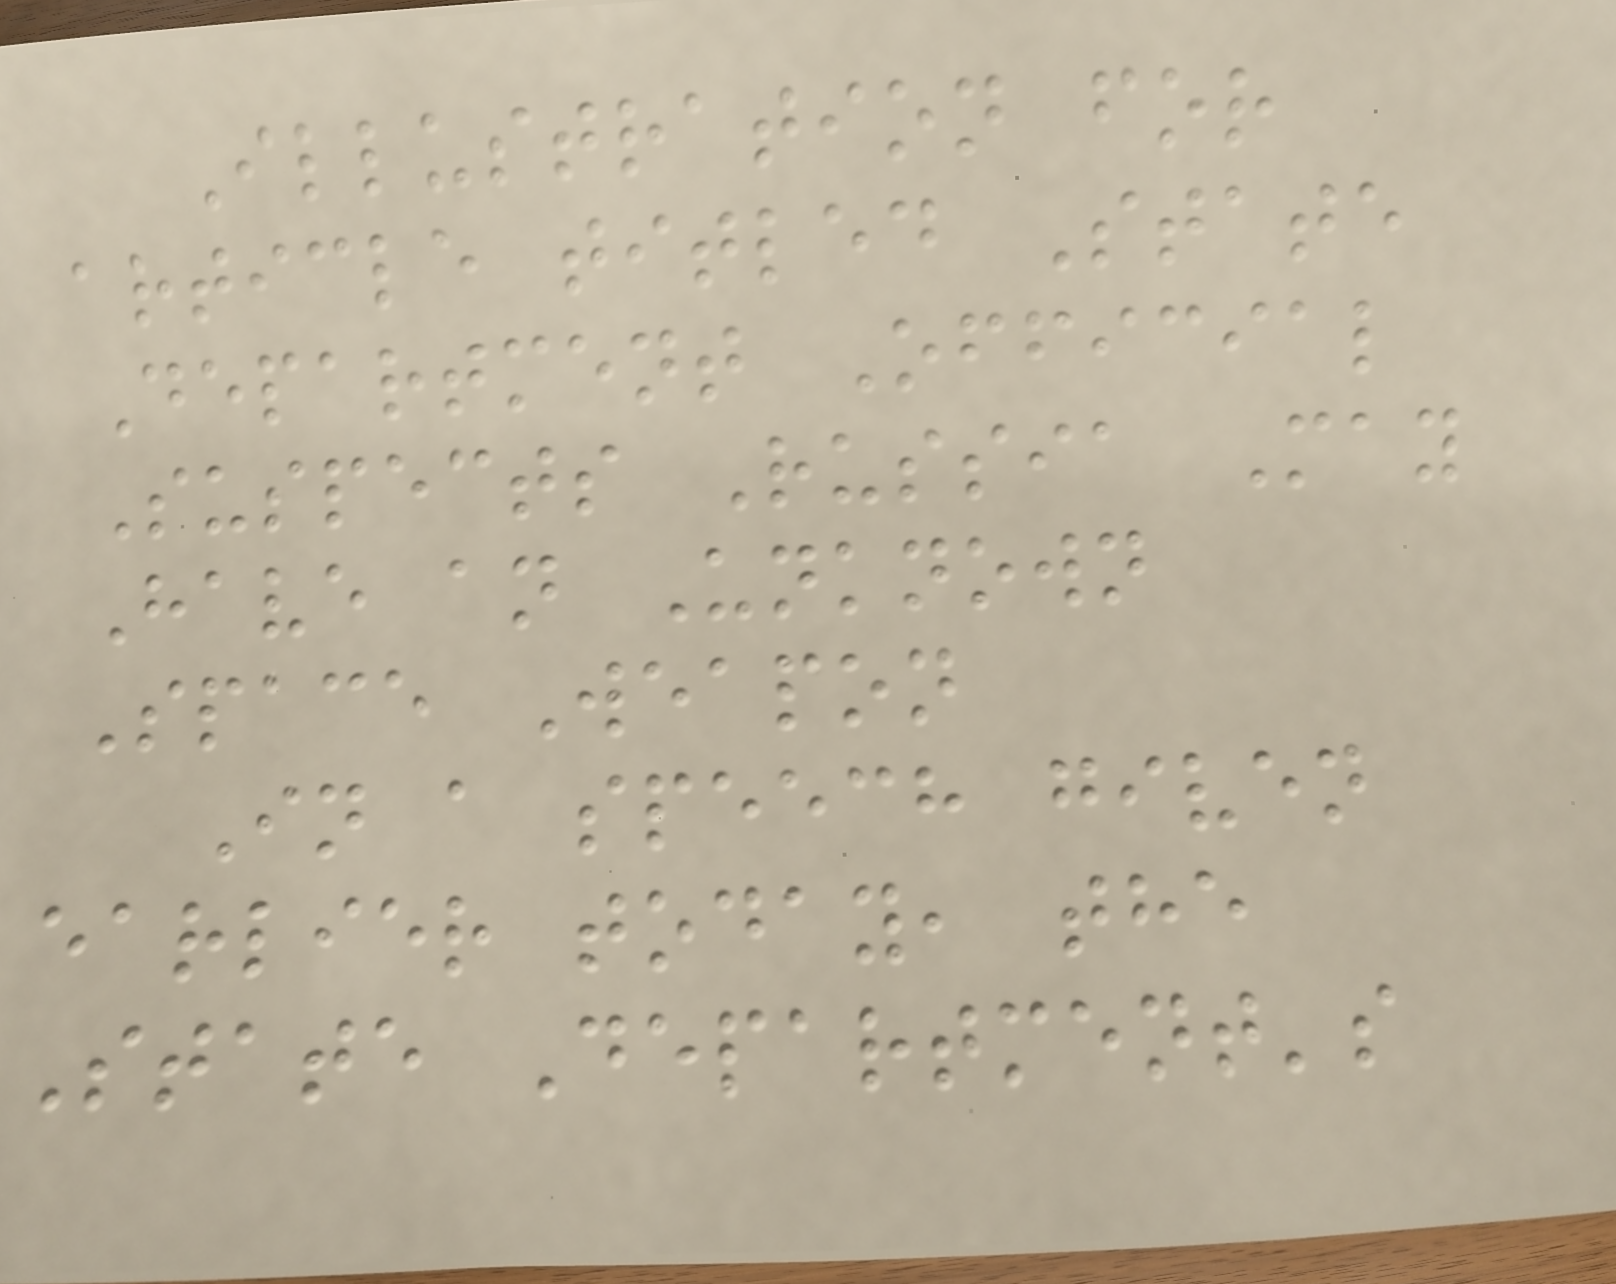Illustration for
article titled State
Department Official
Suspects Russia May
Have an Unknown
Space Weapon
In a speech given
earlier today, the
State Department's
